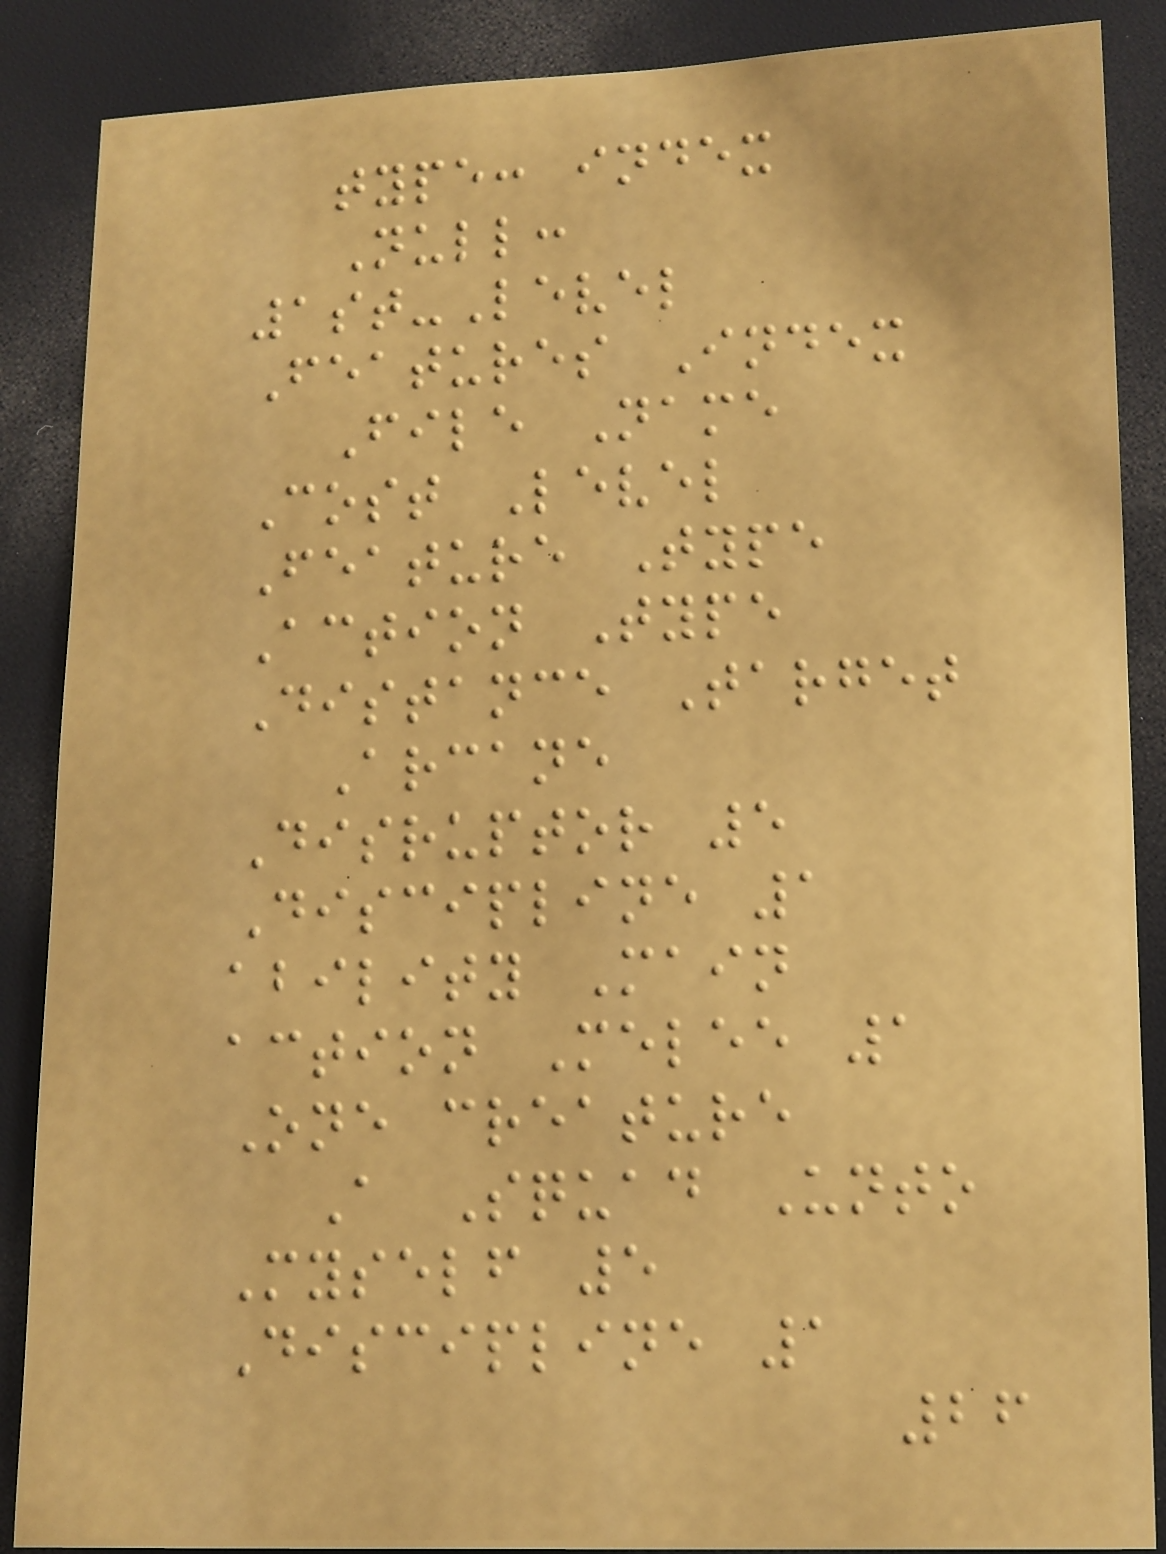type: index
Null:
1st-Level
Features Index
File Name
Cost Level
Feature Type
Action Type
Distance Target
Arcane
Disruptor 5
Discipline 1
ability Main
action Melee 1
One creature
A Squad Unto
Myself 5
Discipline 1
26
